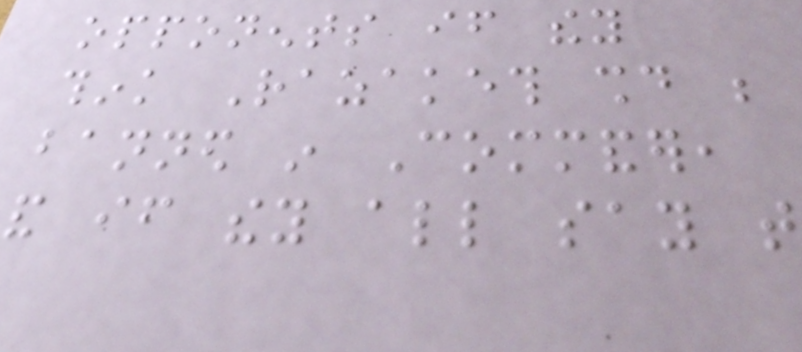opponents if they
think Razaketh should be
banned in Commander,
and if they all say that
